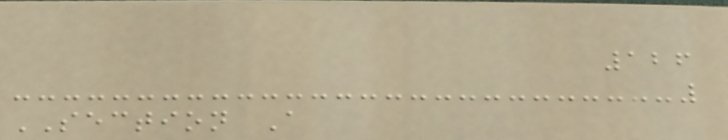126
SECTION A
